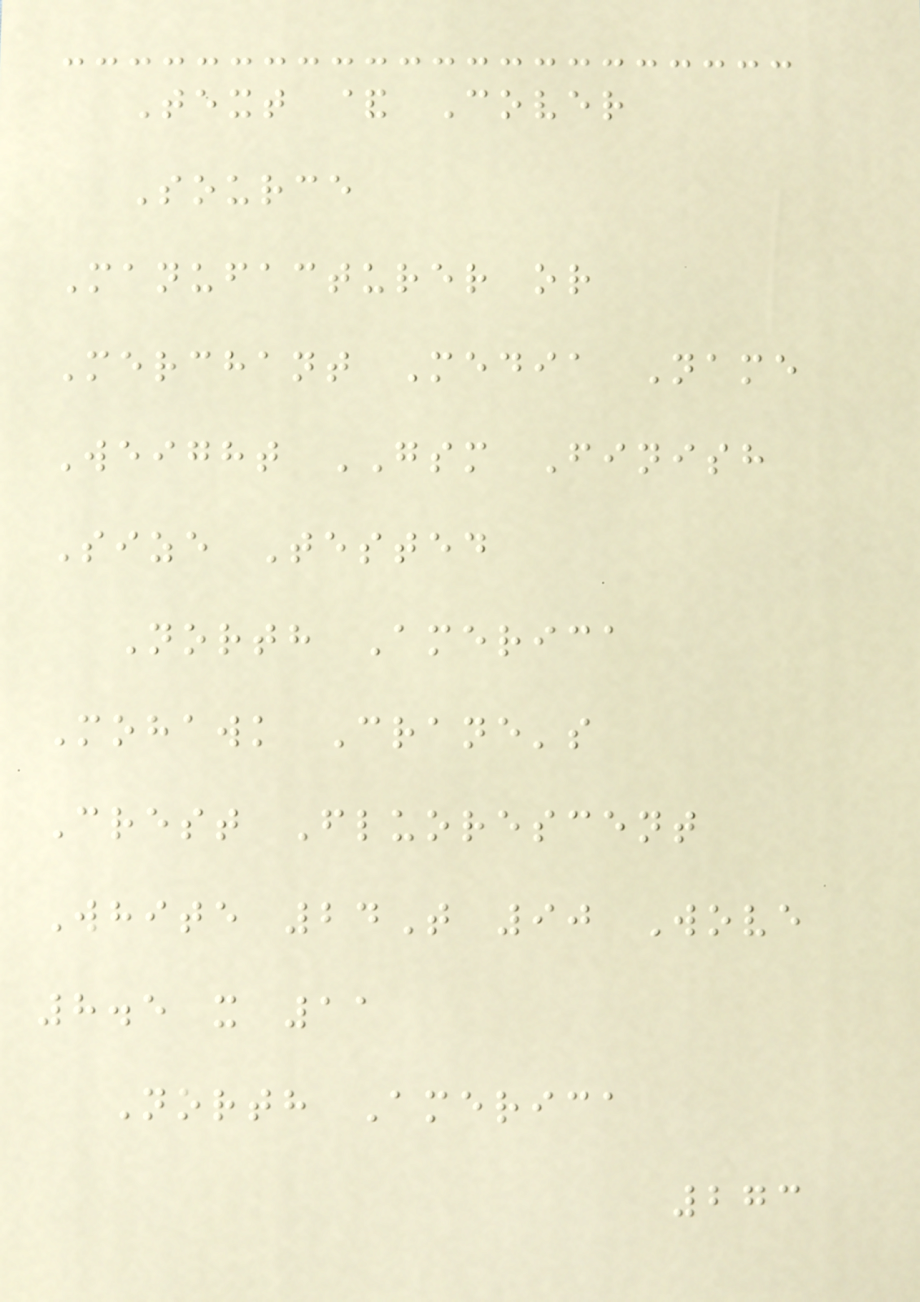Text & Cover
Source
Manufacturer or
Merchant Media Name
Weight GSM Finish
Size Tested
North America
Mohawk Crane's
Crest Fluorescent
White 24T 90 Wove
8.5 x 11
North America
273
